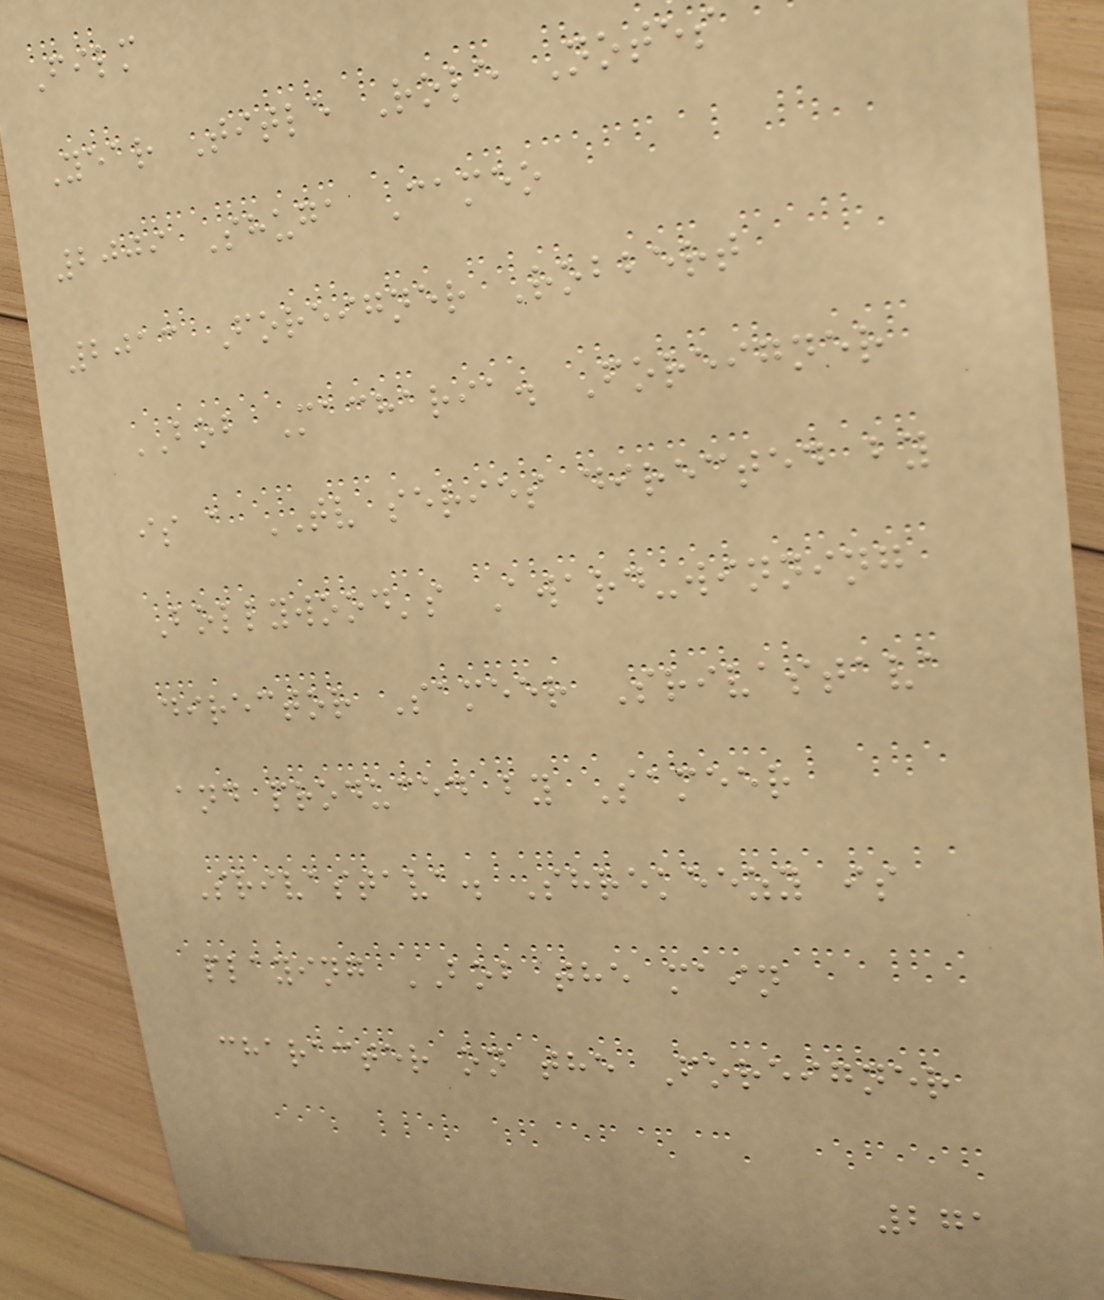Film
Year Title Role Notes
2009 Shuga Cameo
2013 Foreigner Robbert
BOB Macharia. Foreigner
is a TV series directed by
Bollywood's Award-winning
director Sameer Srivastava
and produced by Sameer
Srivastava. Shrekeezy is
playing BOB the main
character on the Foreigner
271
